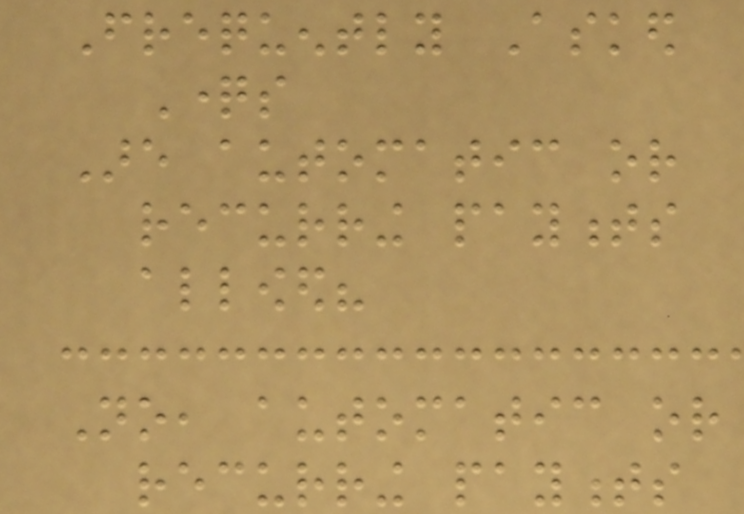Frequently Asked
Questions
Are automatic or
recurring payments
allowed?
No, automatic or
recurring payments
